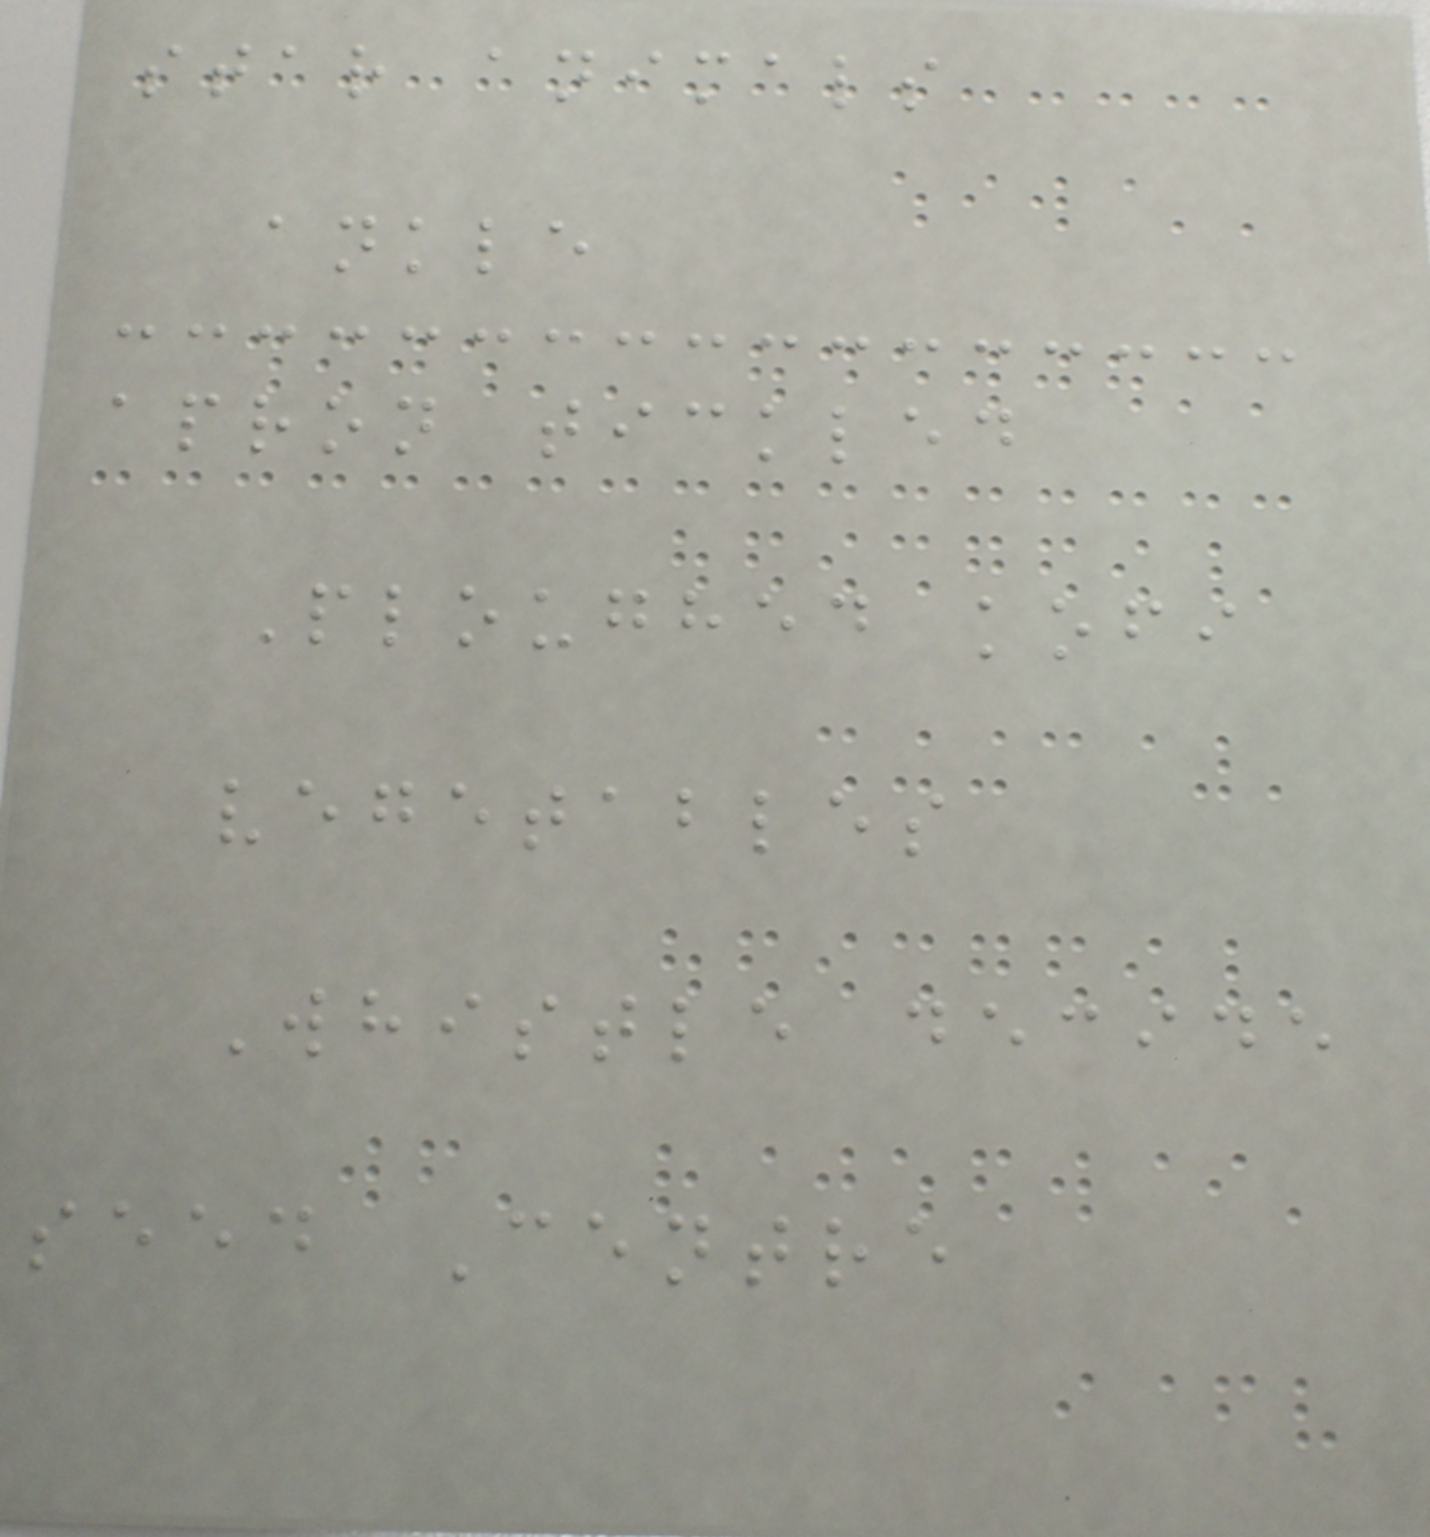star animals
ankle
apron tickled
Ploughed kofi
vegetables
Whistle decide
seed Centre
